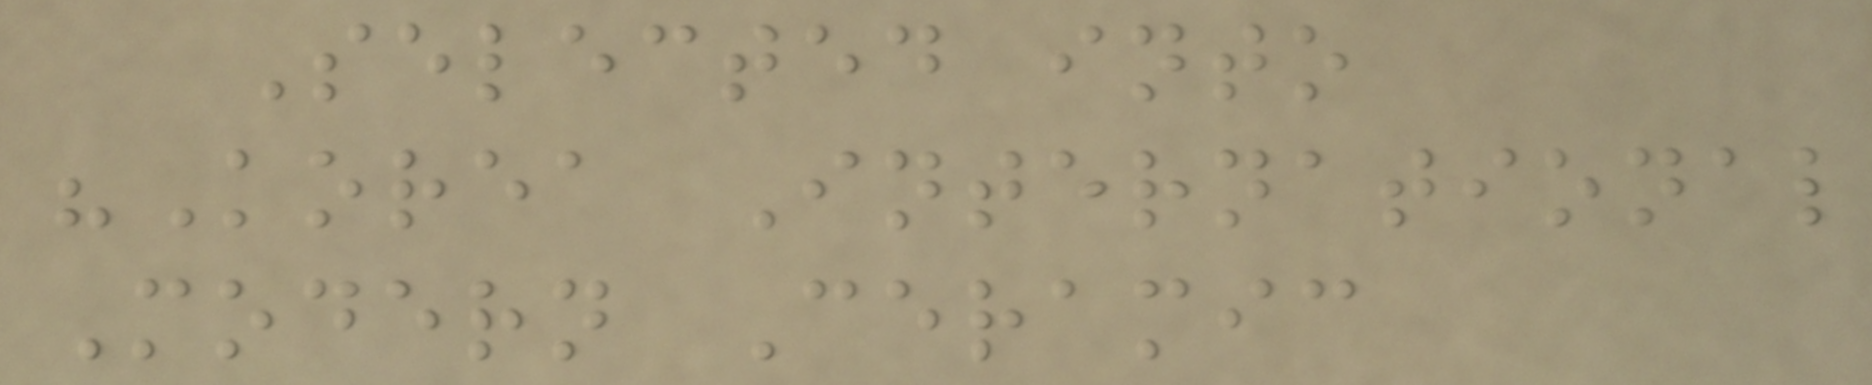Selected into
"Korea International
Modern Ceramic
